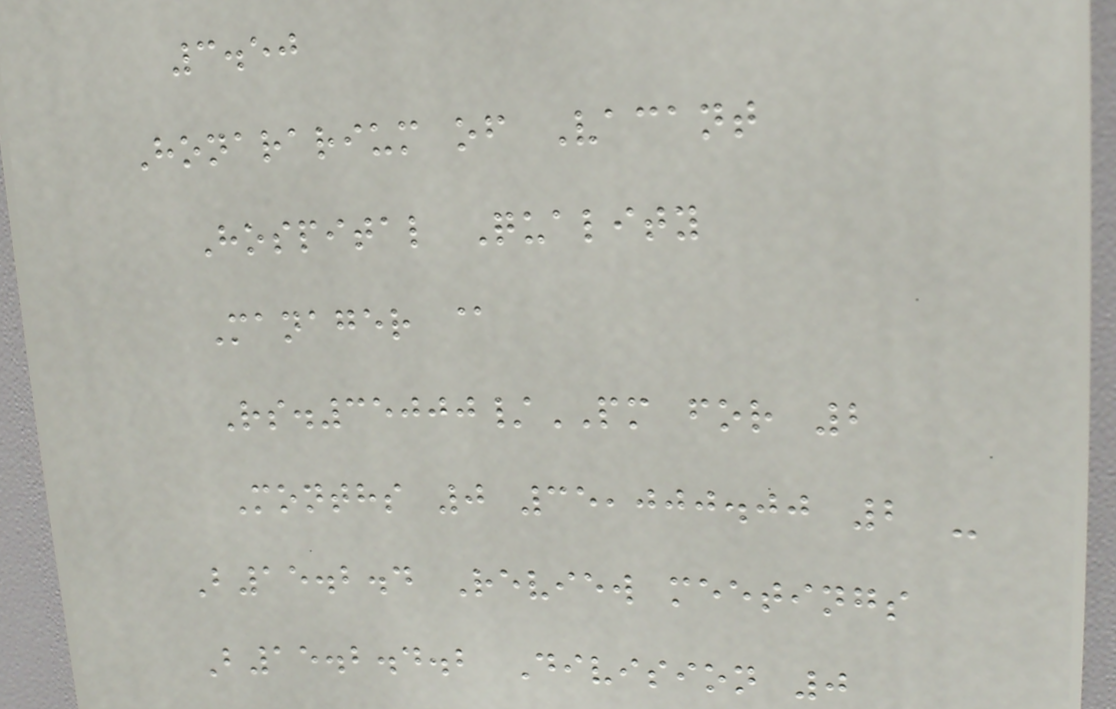3.50
Honararium of Vacant
Hospital Quality
Manager @
Rs.35000/PM for 2
Months 0 35,000.00 2 -
B15.2.4 Review meetings
B15.2.4.2 Division 0
